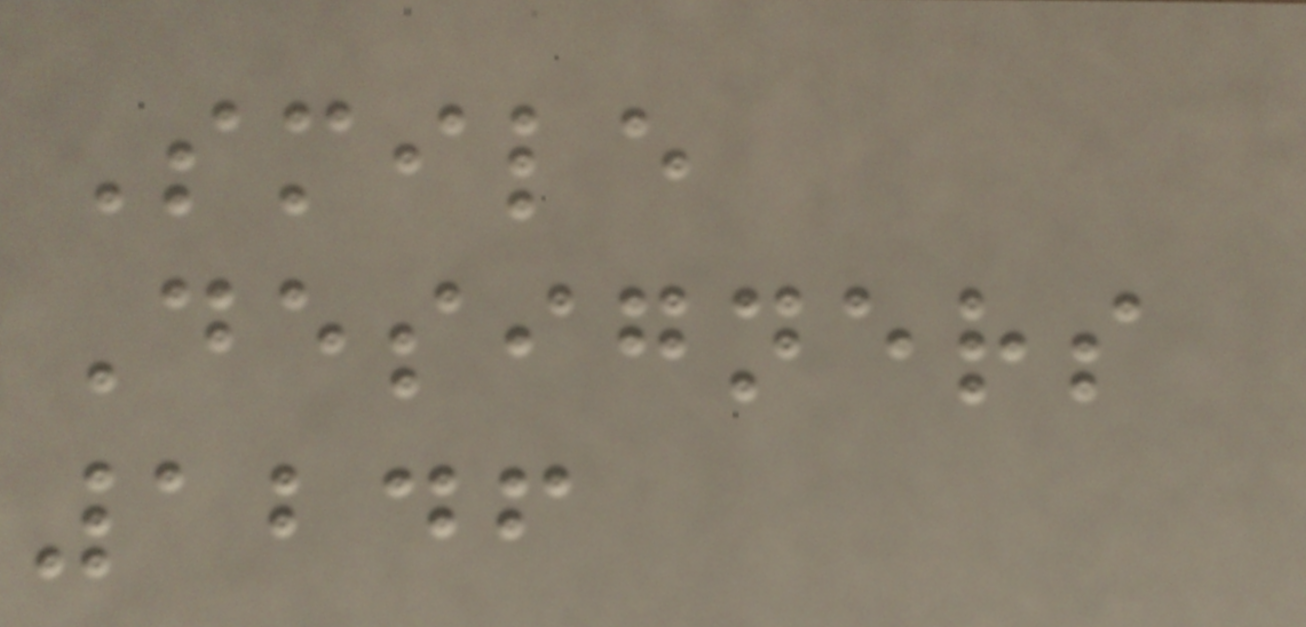Smile
Designers
1246
